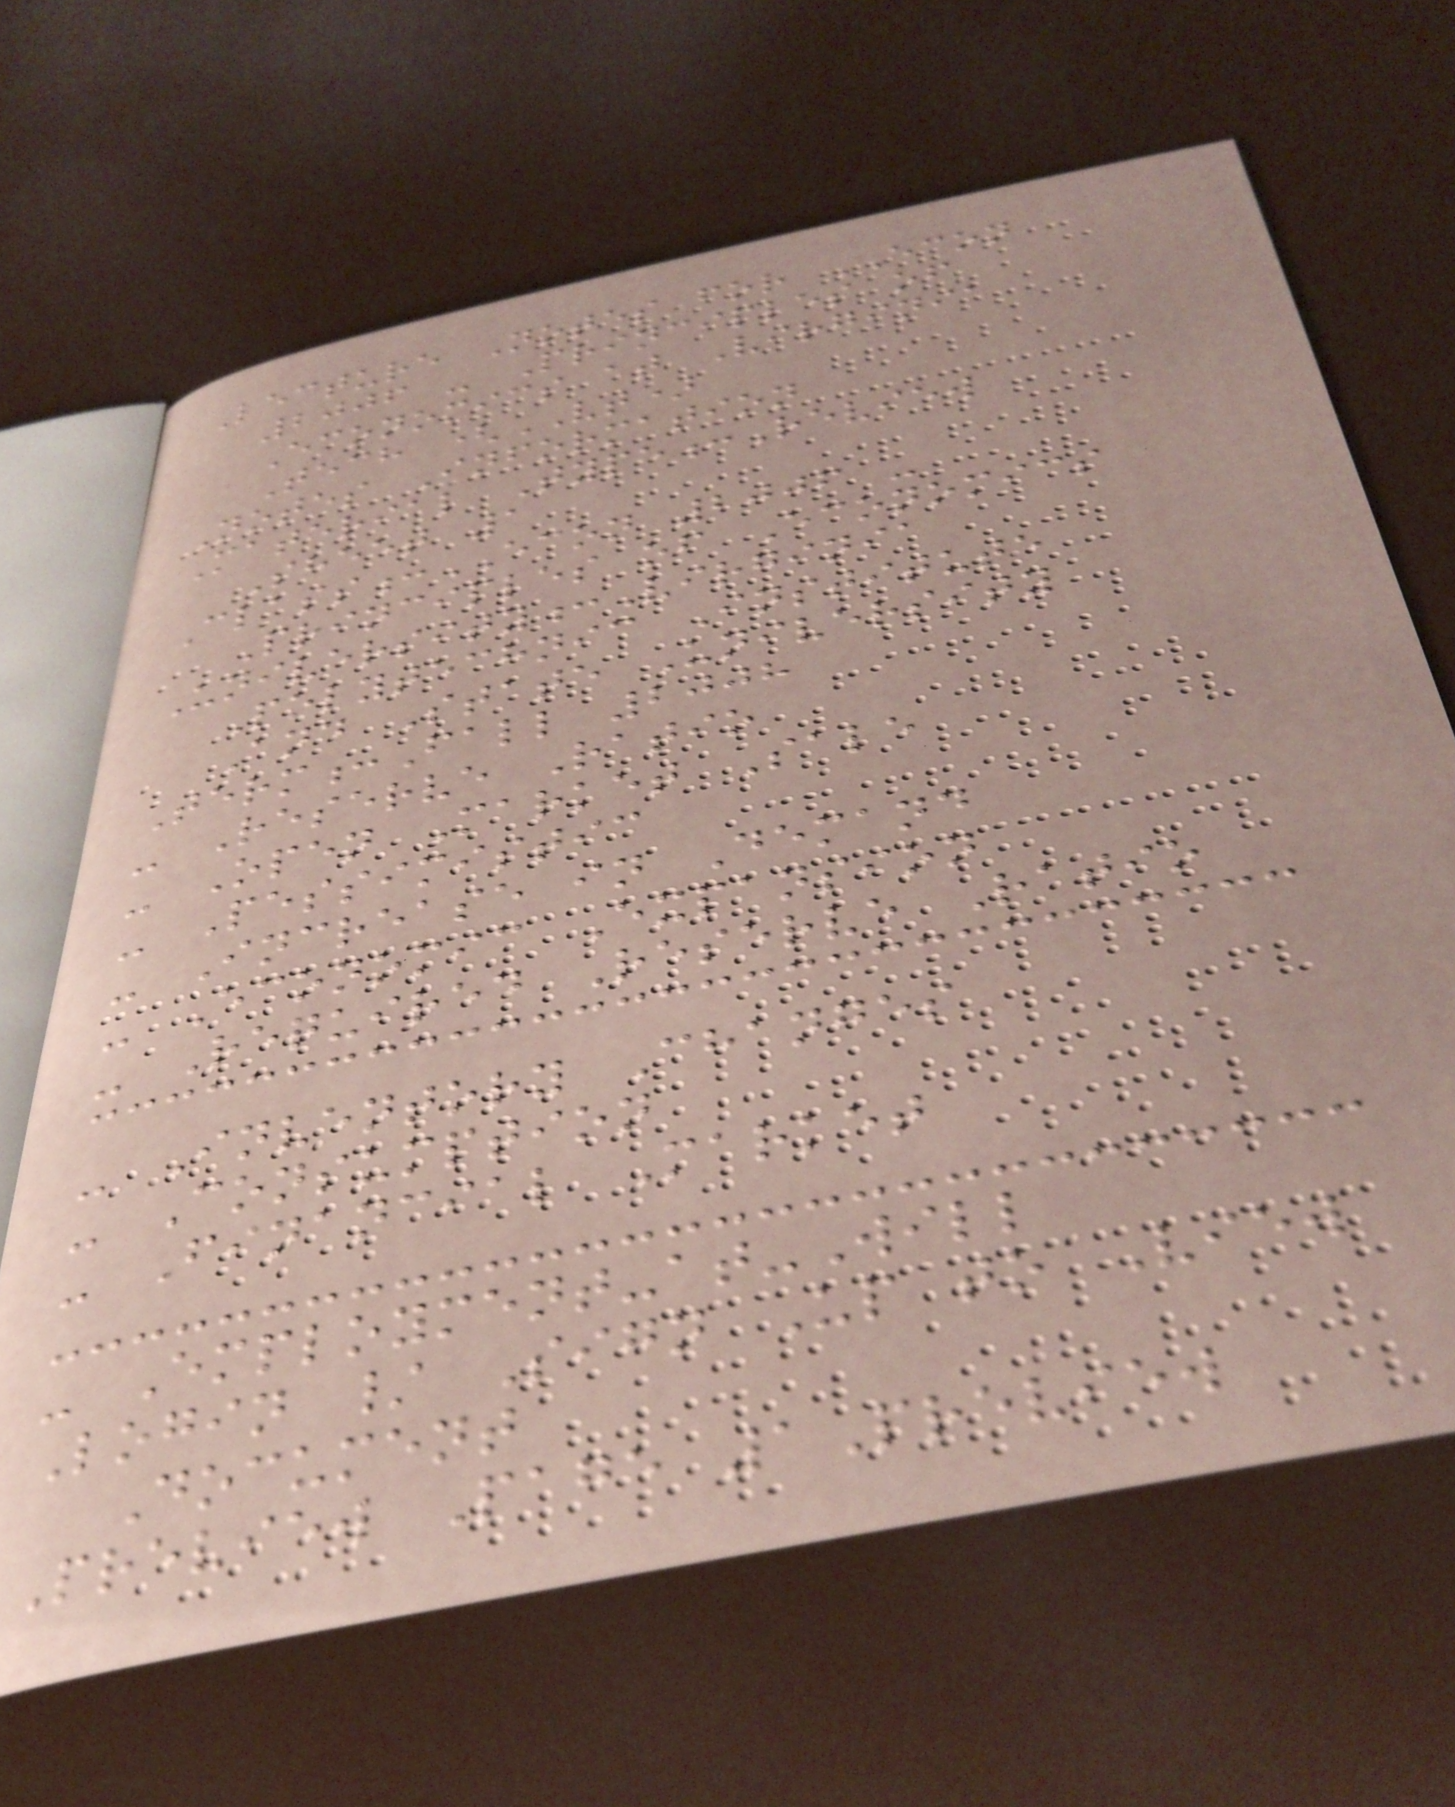Lecture Notes for ECON
2006 - Principles of
Economics at Virginia
Tech (VT)
Notes Information
Material Type:Review
Sheet 1
Class:ECON 2006 -
Principles of Economics
University:Virginia
Polytechnic Institute
And State University
Term:Fall 2008
- Reserve Ratio
- Open Market Sale
- Pessimistic
- Increase in Demand
- Economic Expansion
- Required Reserve Ratio
- Inventory Changes
- Consumption
- Financial Market
- Employment-at-Will
Login / Sign Up to View
Document
Preview Page 1Preview
